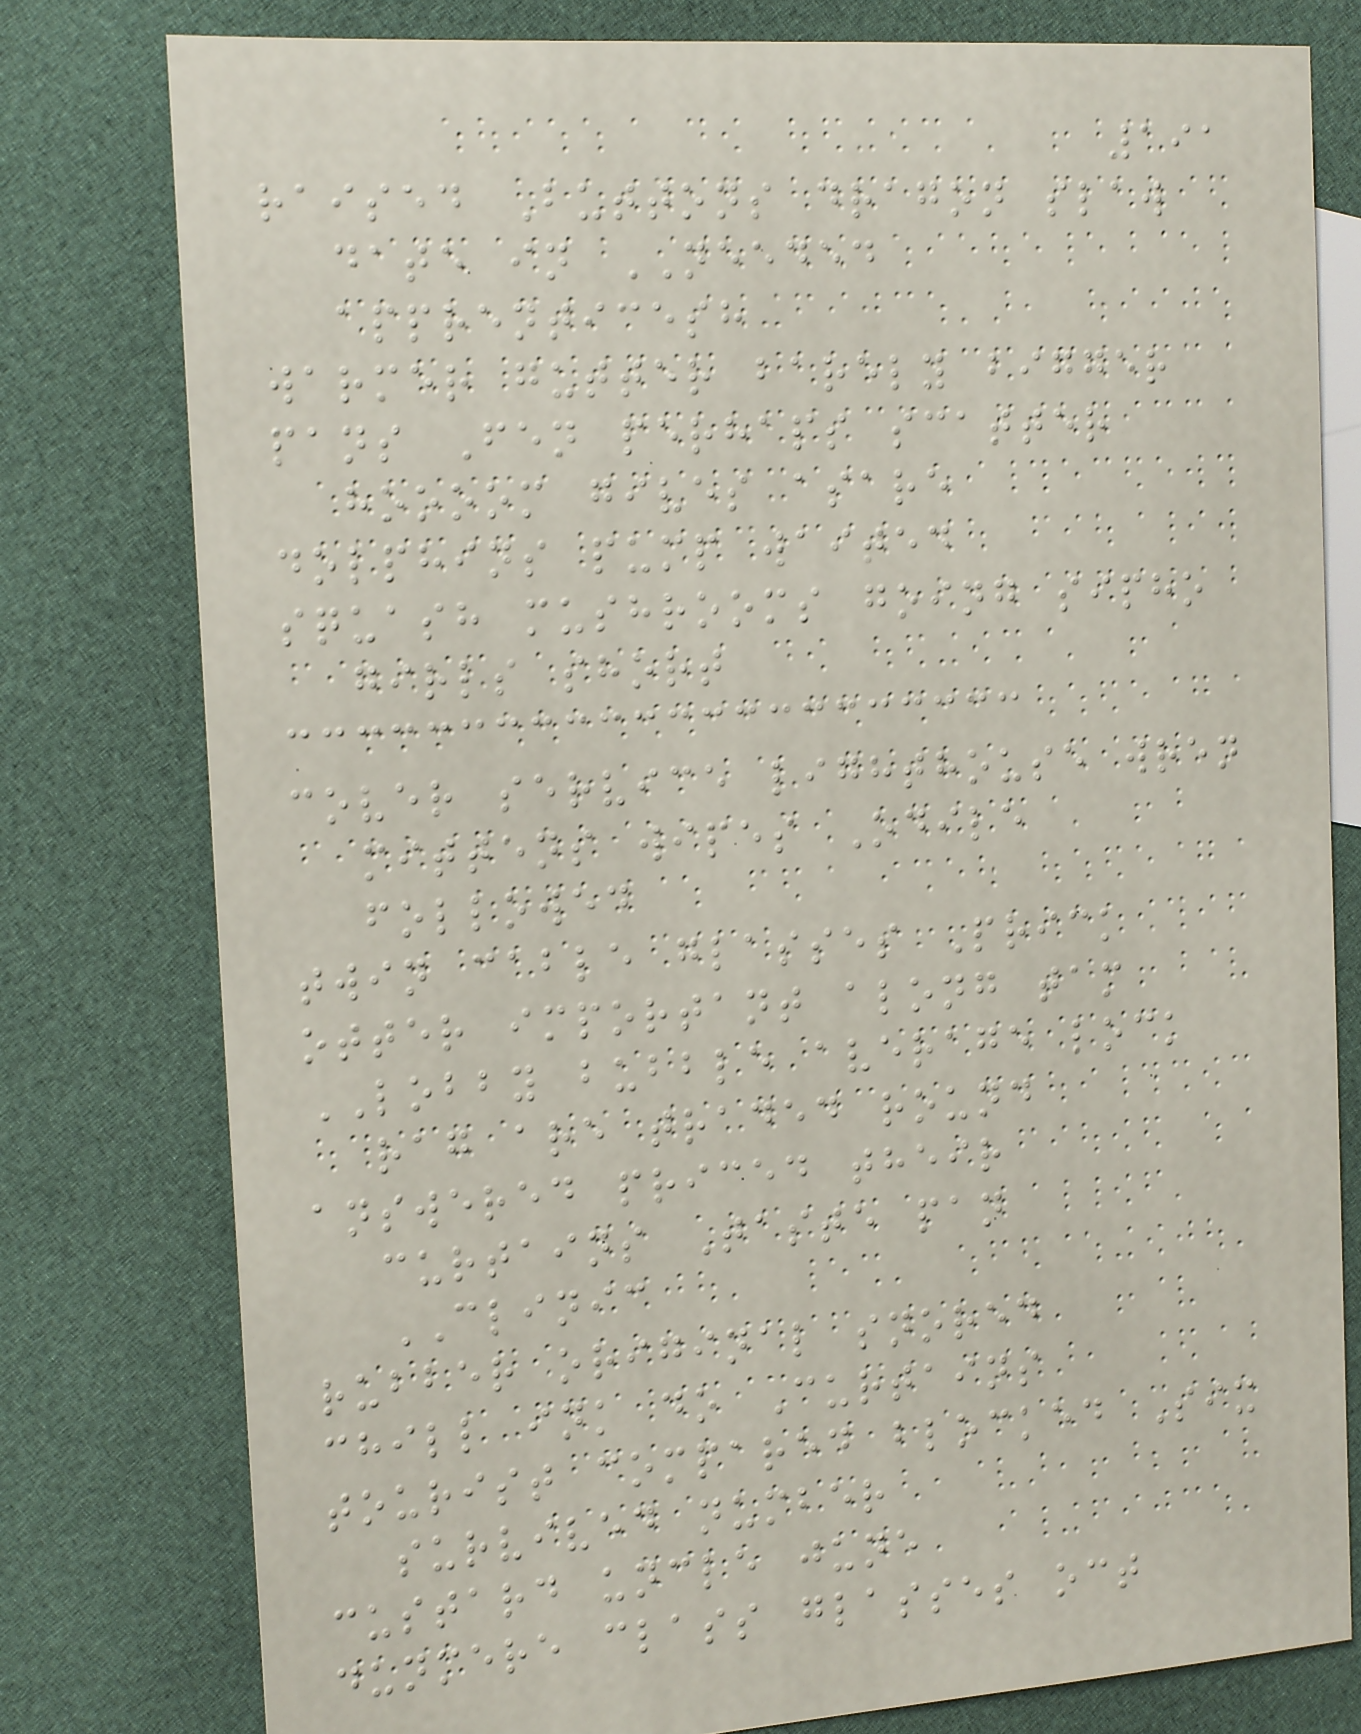191
raised Buttons dragon slaw
date in NEEDED
apprenticesh
warmer gutter barely bigger
pans Fen perhaps scatter
hoooom gives asare
dolphins pump waited
squash mushrooms going sipho
girls short
cover service lighthouse wren
mittens wipes Odile
followed
twin cable glasses Prick
otter important along tam
LOBBY bubble average lock
rag are traded round
answered priced their
curtains Taste pan
CLINIC
rubber original snored
chill ink do Curtains
tourist compared blocked Six
survived number
custard uncle june
dunmere class glasses oct
